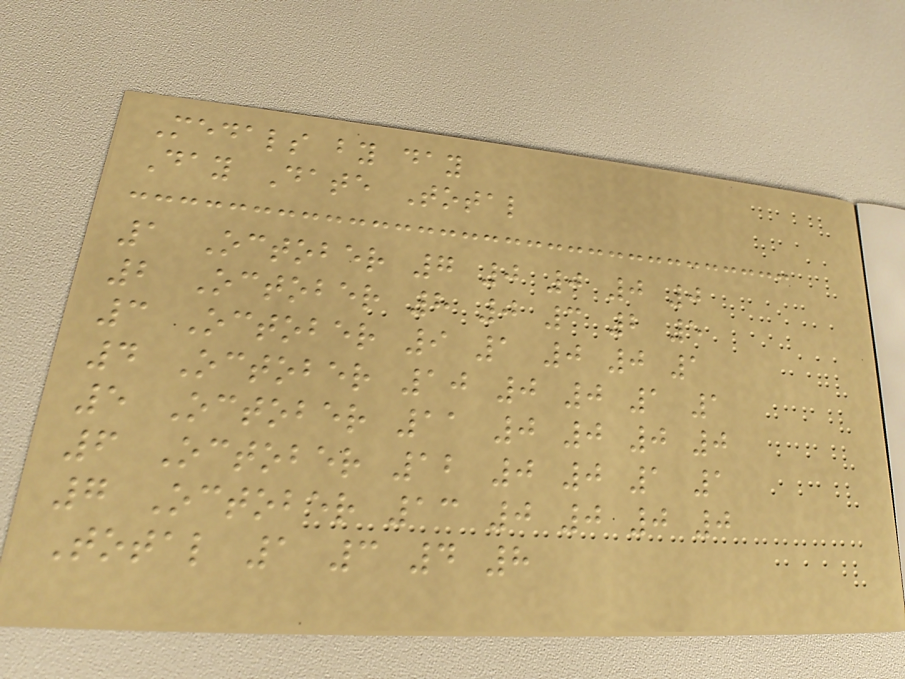Medals by day
Day Date Total
1 October 7 0 0 0 0
2 October 8 0 3 2 5
3 October 9 1 0 0 1
4 October 10 0 0 1 1
5 October 11 0 0 0 0
6 October 12 0 0 1 1
7 October 13 0 0 0 0
Total 1 3 4 8
